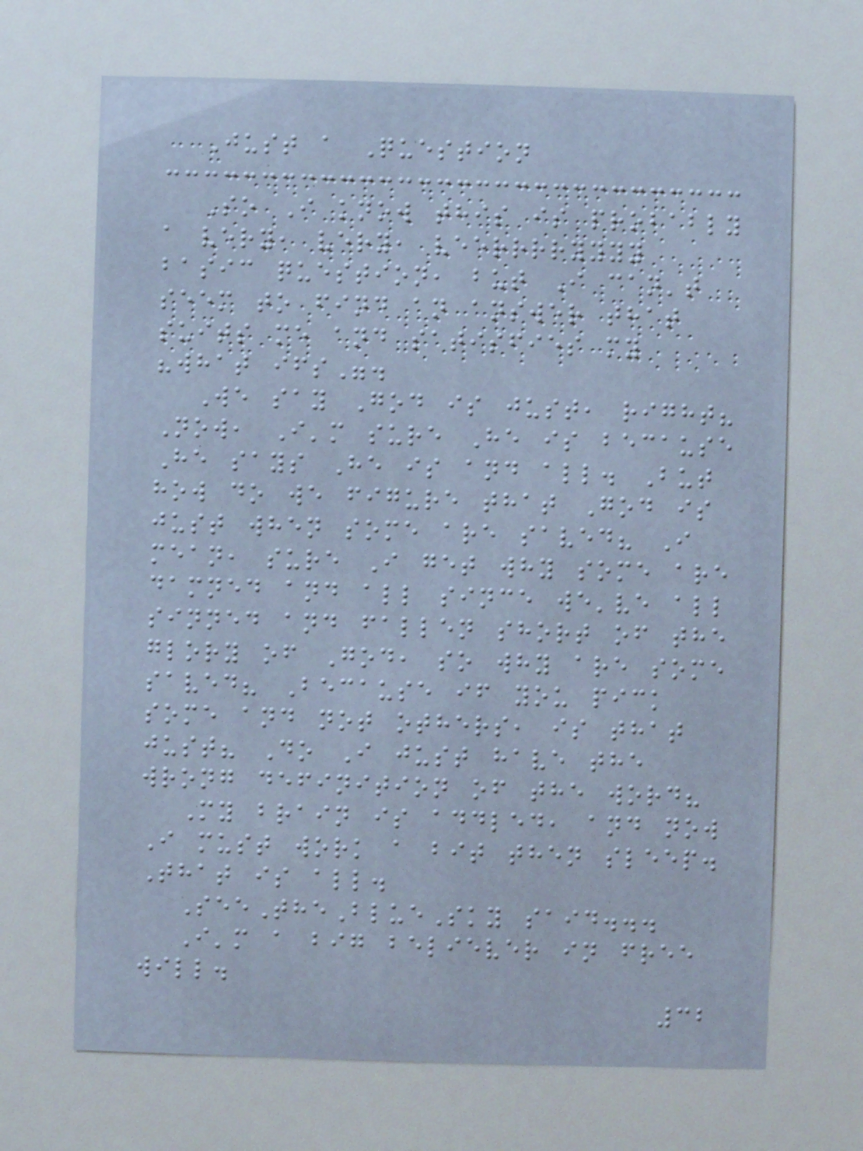Just a Question
So I know this is probably
a very, very, veerrrryyyy
basic question, but I can't
seem to find an answer that
suits me and satisfies my
"what ifs".
We say God is just, right?
Now, I'm sure He is because
He says He is and all. But
how do we figure that God is
just when some are saved? I
mean, sure I get why some are
damned and all since we've all
sinned and fallen short of the
glory of God, so why are some
saved? Because if you pick
some and not others, is that
just? Do I just have the
wrong definition of the word?
My brain is addled, and now
I must work a bit then sleep.
That is all.
SeeTheBlueSky said...
I'm a big believer in free
will.
32
